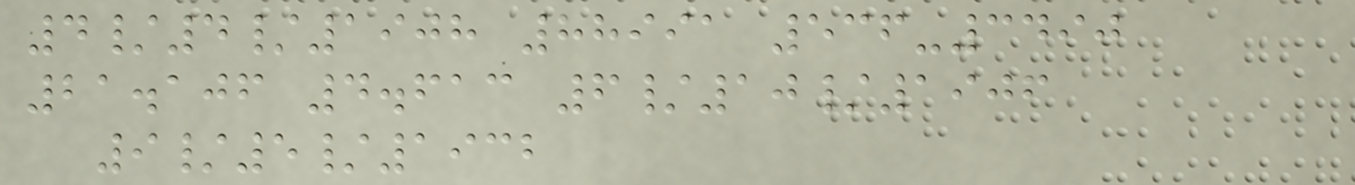4/4/1908 88991 536-3490
21.106 4.613 6/10/1906
9/5/1932
